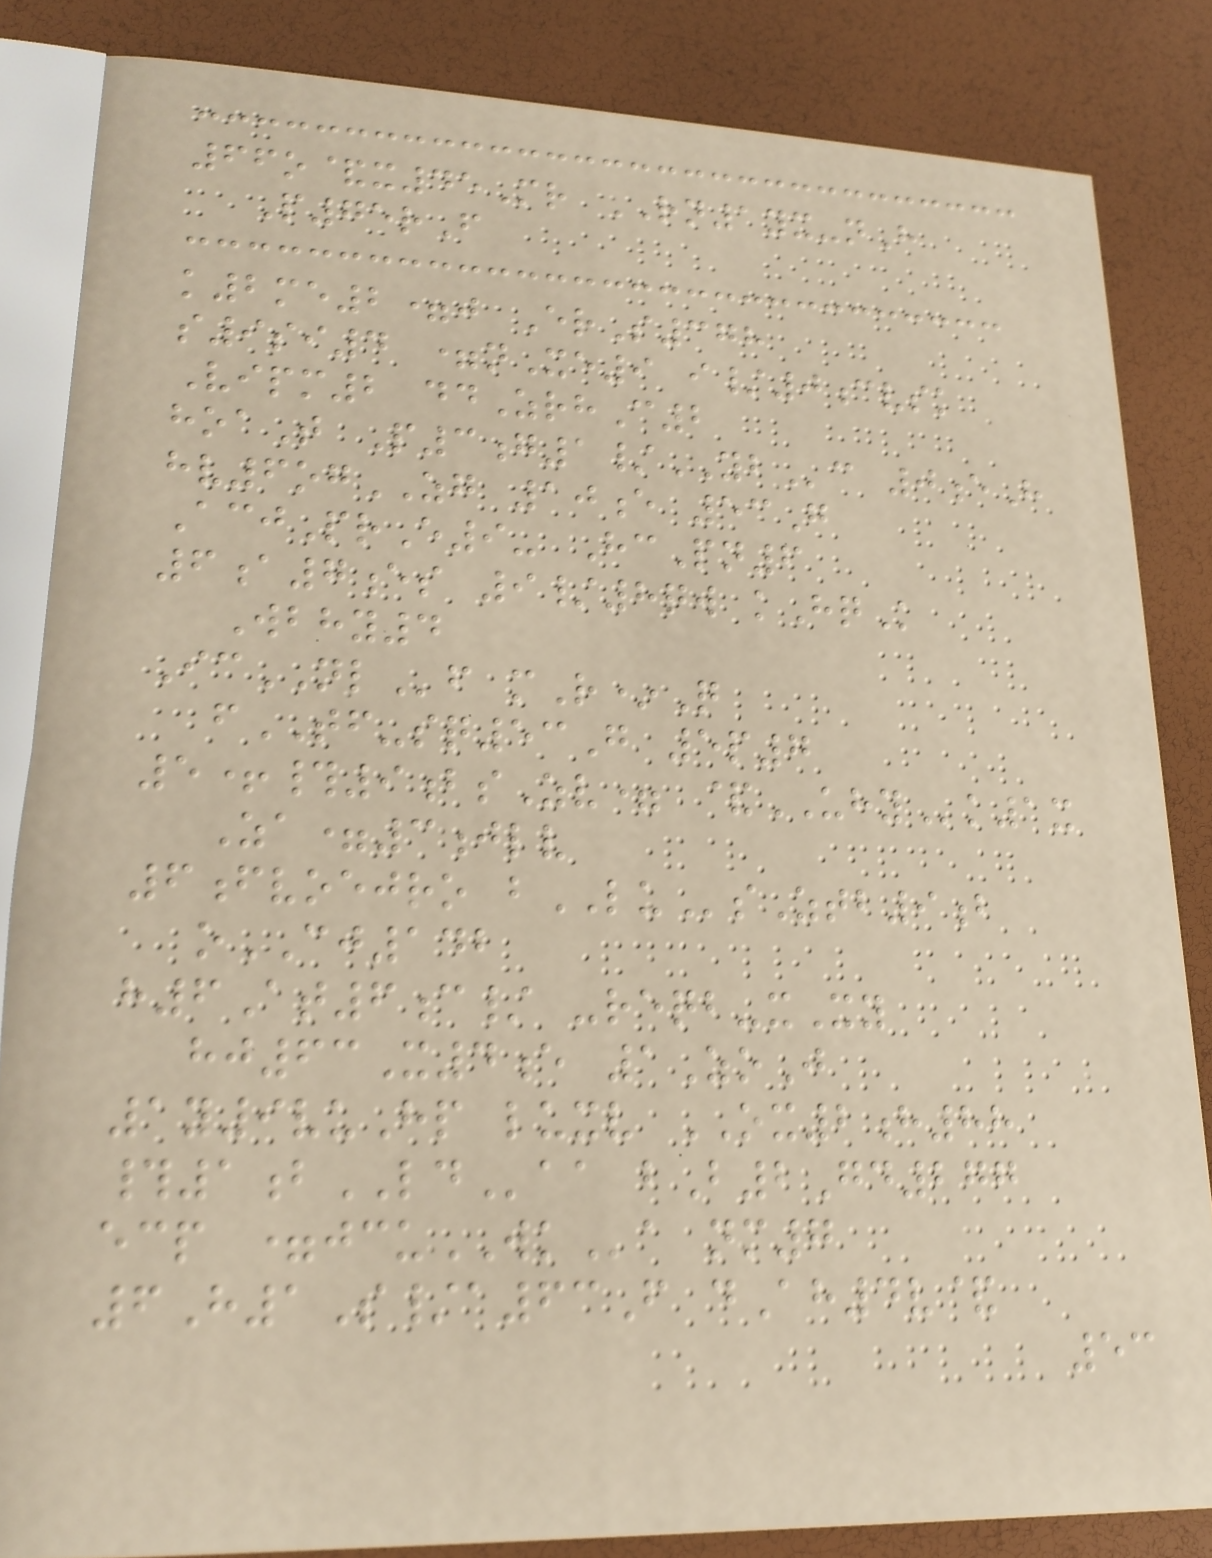66o&x45Mr RN1yx-nH
P75rF
k2me2=j ErS378
s9si4 =nXe9 i/0cvsk
Vipm2 ddZrhC2
hoaT P3g1/YBc 0eH
hv6ogZG 10e 53G
AcjPrE9- HcPn6
6a7es 9/8qw kHqK
Wbhy4
IcNLf mR*Q
fTF-sq53G 5p7
5+#9bsZv= &UHYk1x
Za=3jlv
6fvoejro bLUsZtb9b
oCJ142
h6At6c/ -reqb-xXy
hj63X4e 1ZoJ
1y9vuHp luxv OX2h88
#1bLDaa bB2Gd277
ecp =jcuWKa nm7
6H1S/a63F dAh4v&
53
